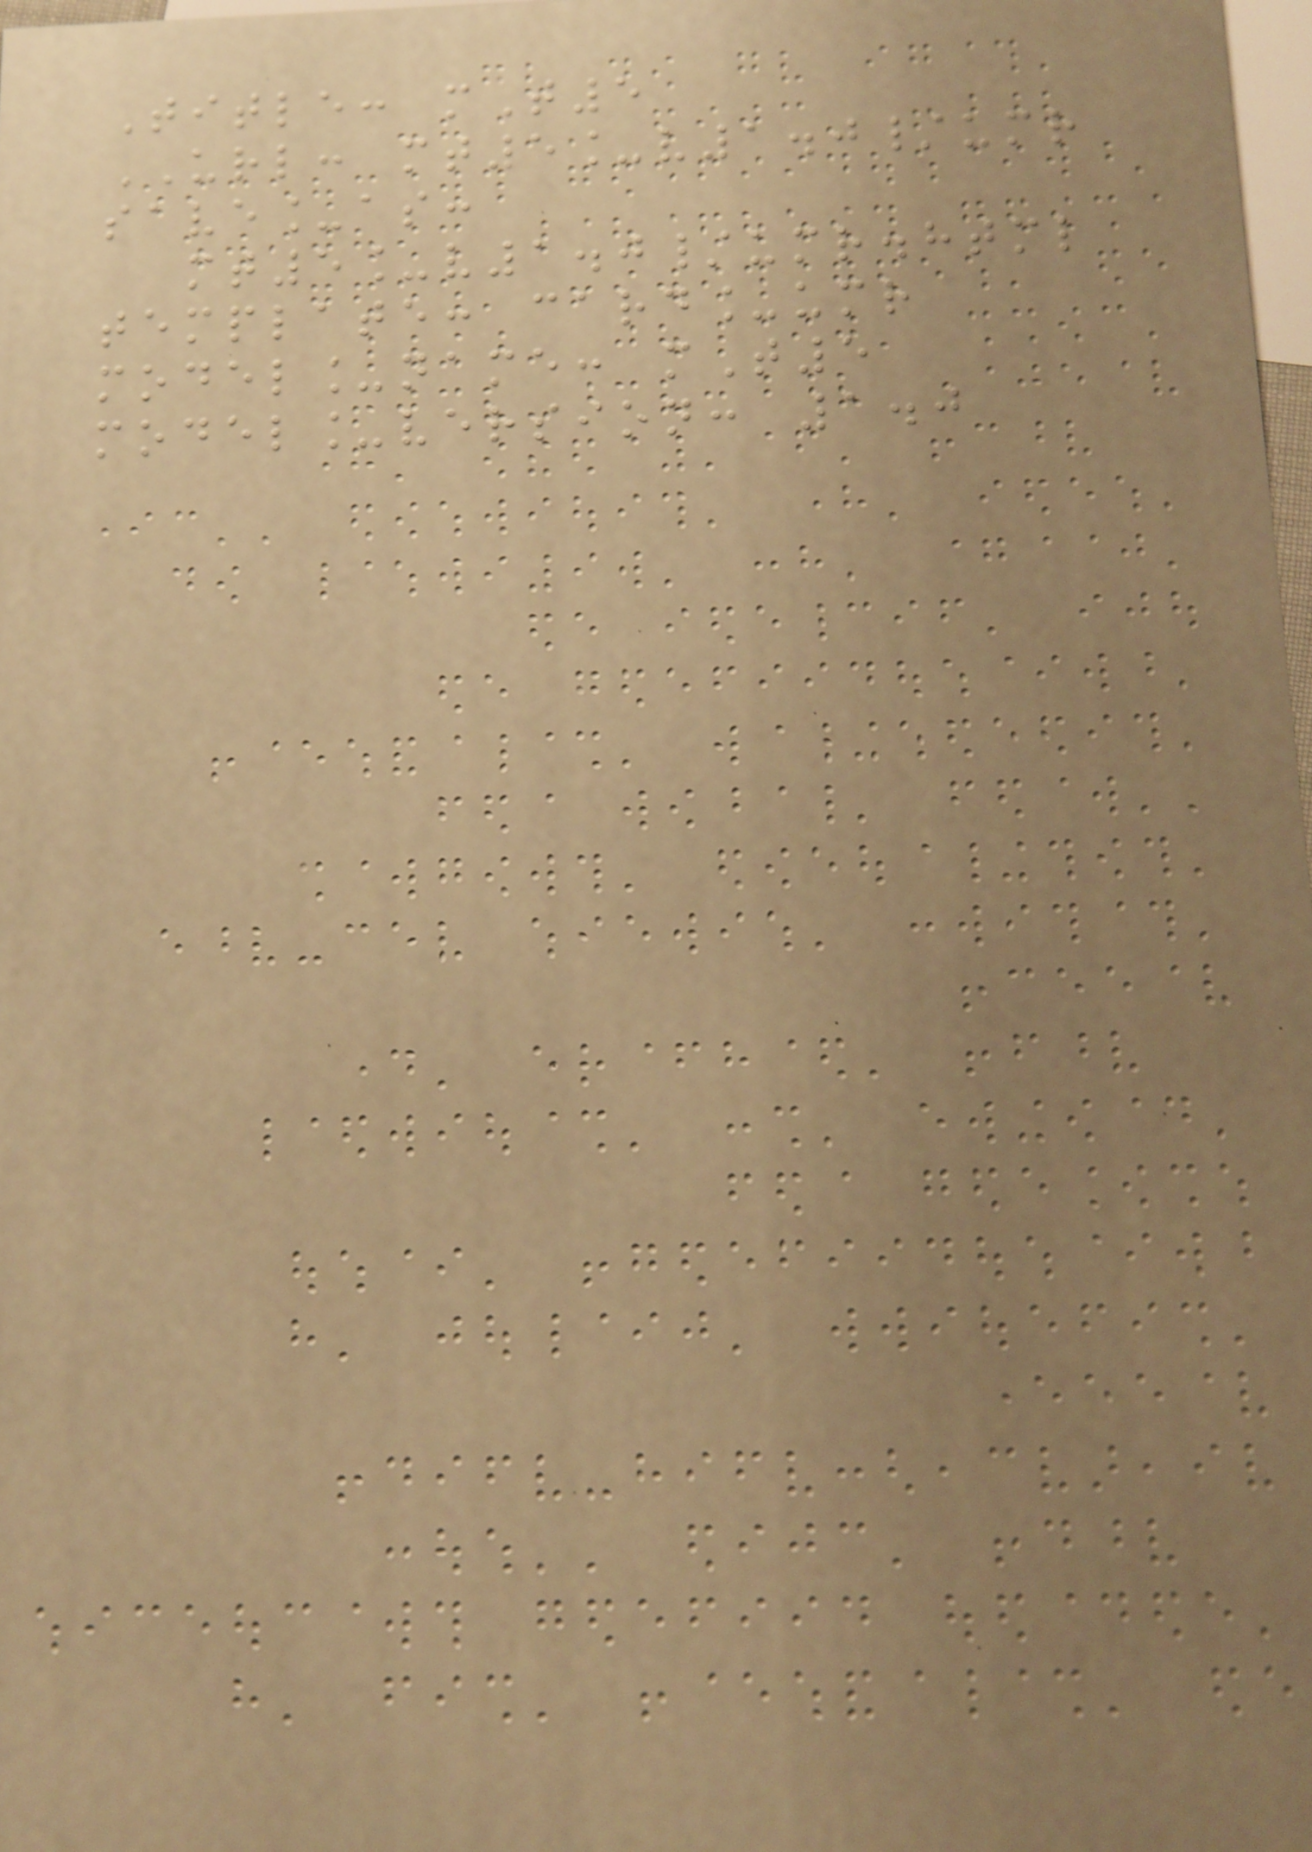Title: mT5
URL: mt5_v1.0/umr
save_as:
mt5_v1.0/umr.html
template: card_umr
model_name: mT5
model_version: 1.0
